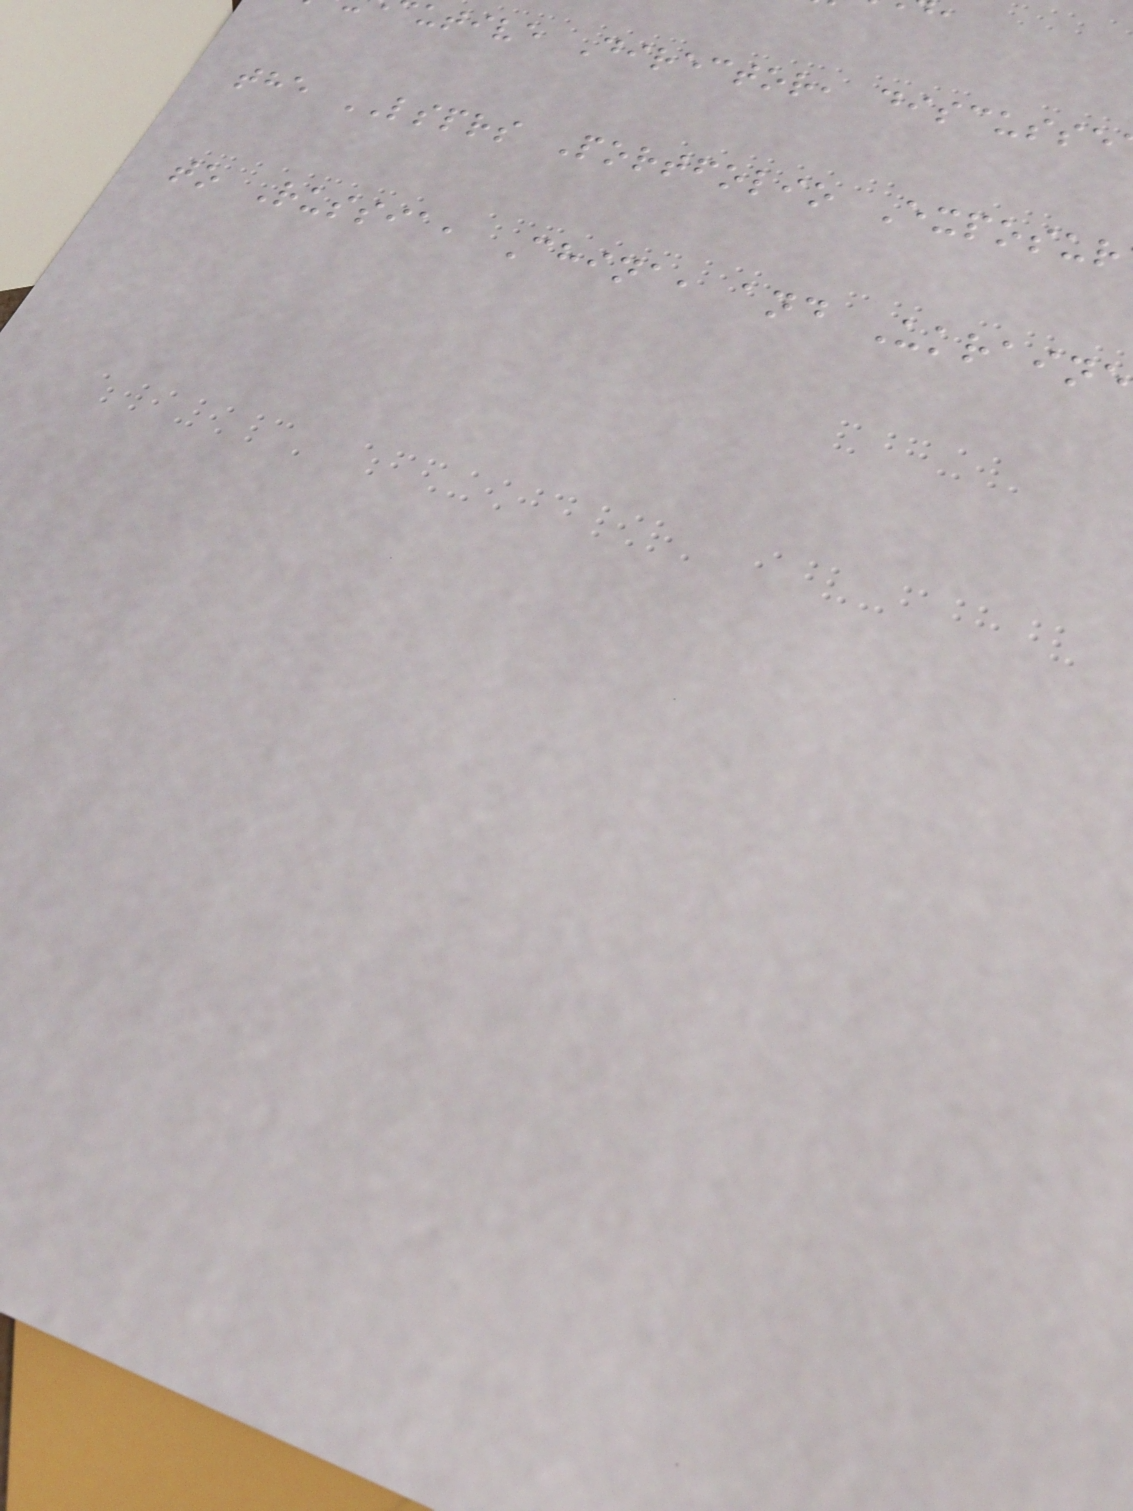utive Director, discusse
the LSPRS Portfolio Exposur
to Russia, China, and Ukraine
